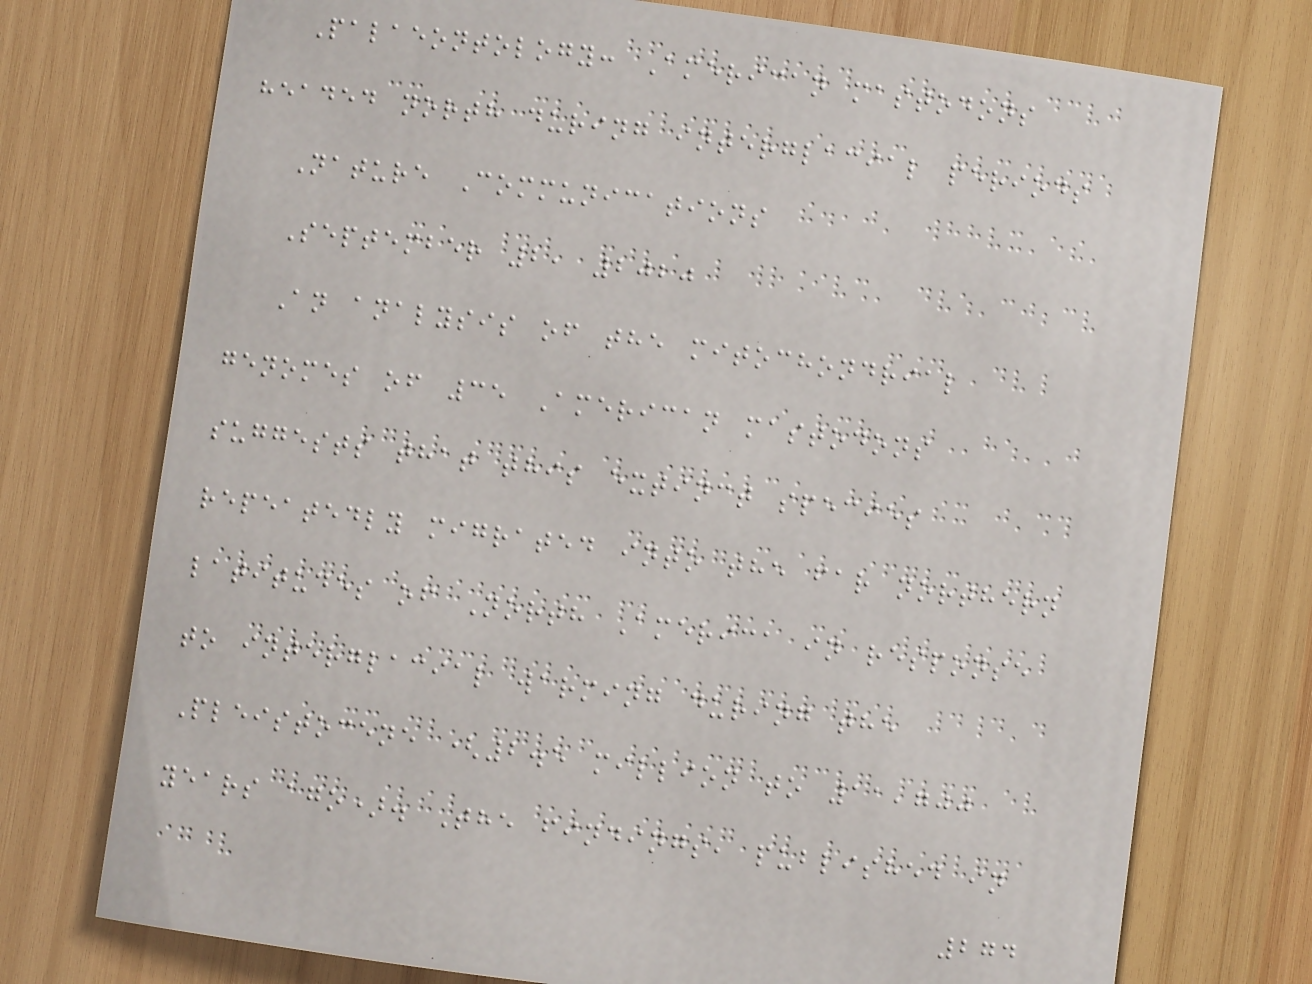Palaeontology: American mastodons
headed north during interglacial periods
Nature Communications
September 2, 2020
An analysis of the mitochondrial
genomes of 35 American mastodons
suggests that this extinct species
repeatedly migrated into the far northern
latitudes of North America in response
to interglacial warming during the
Pleistocene (2.5 million to 11,700
years ago). The findings, published in
274
